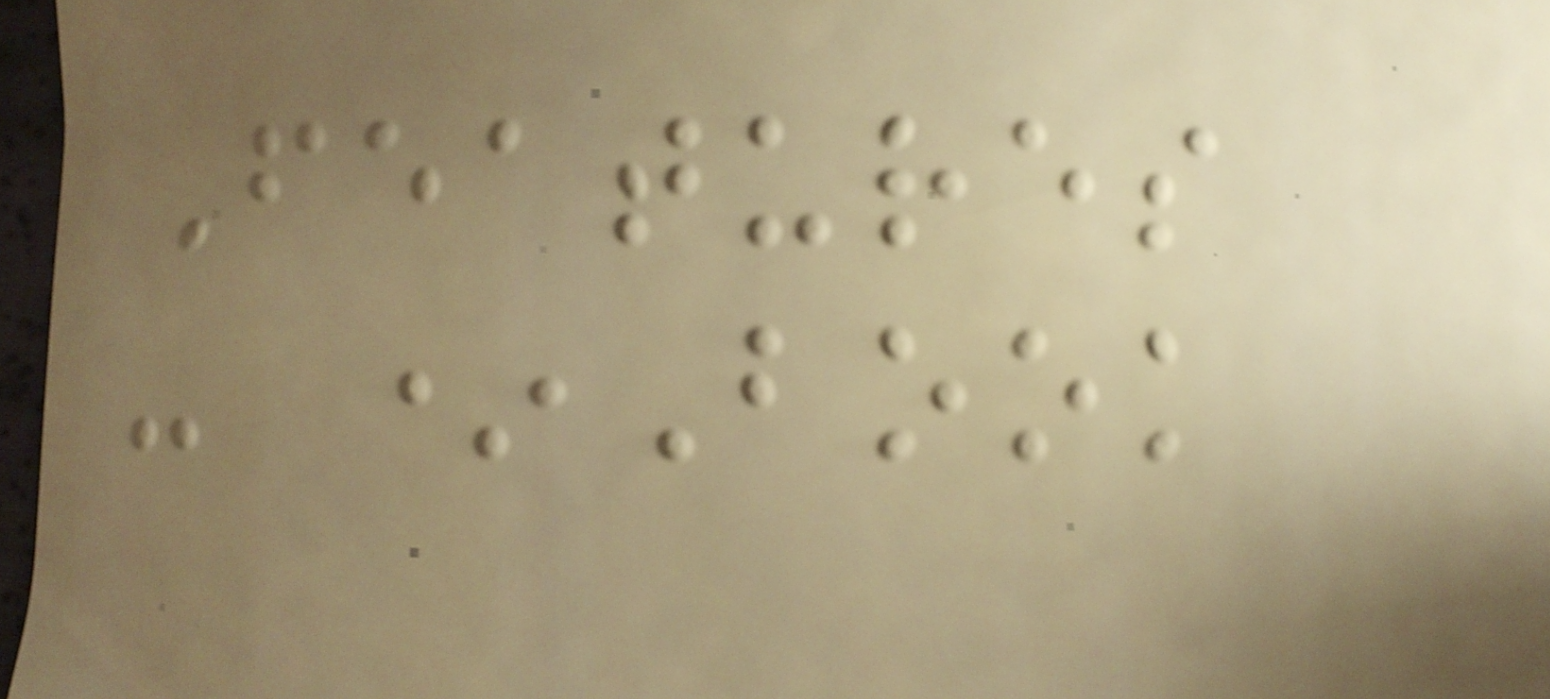Features
- *Book
